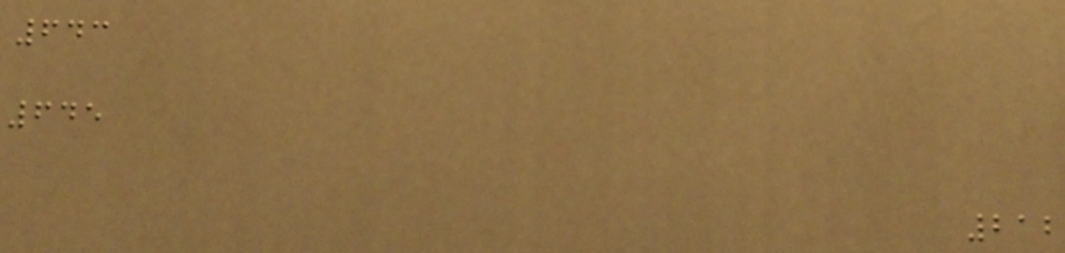643
645
212
